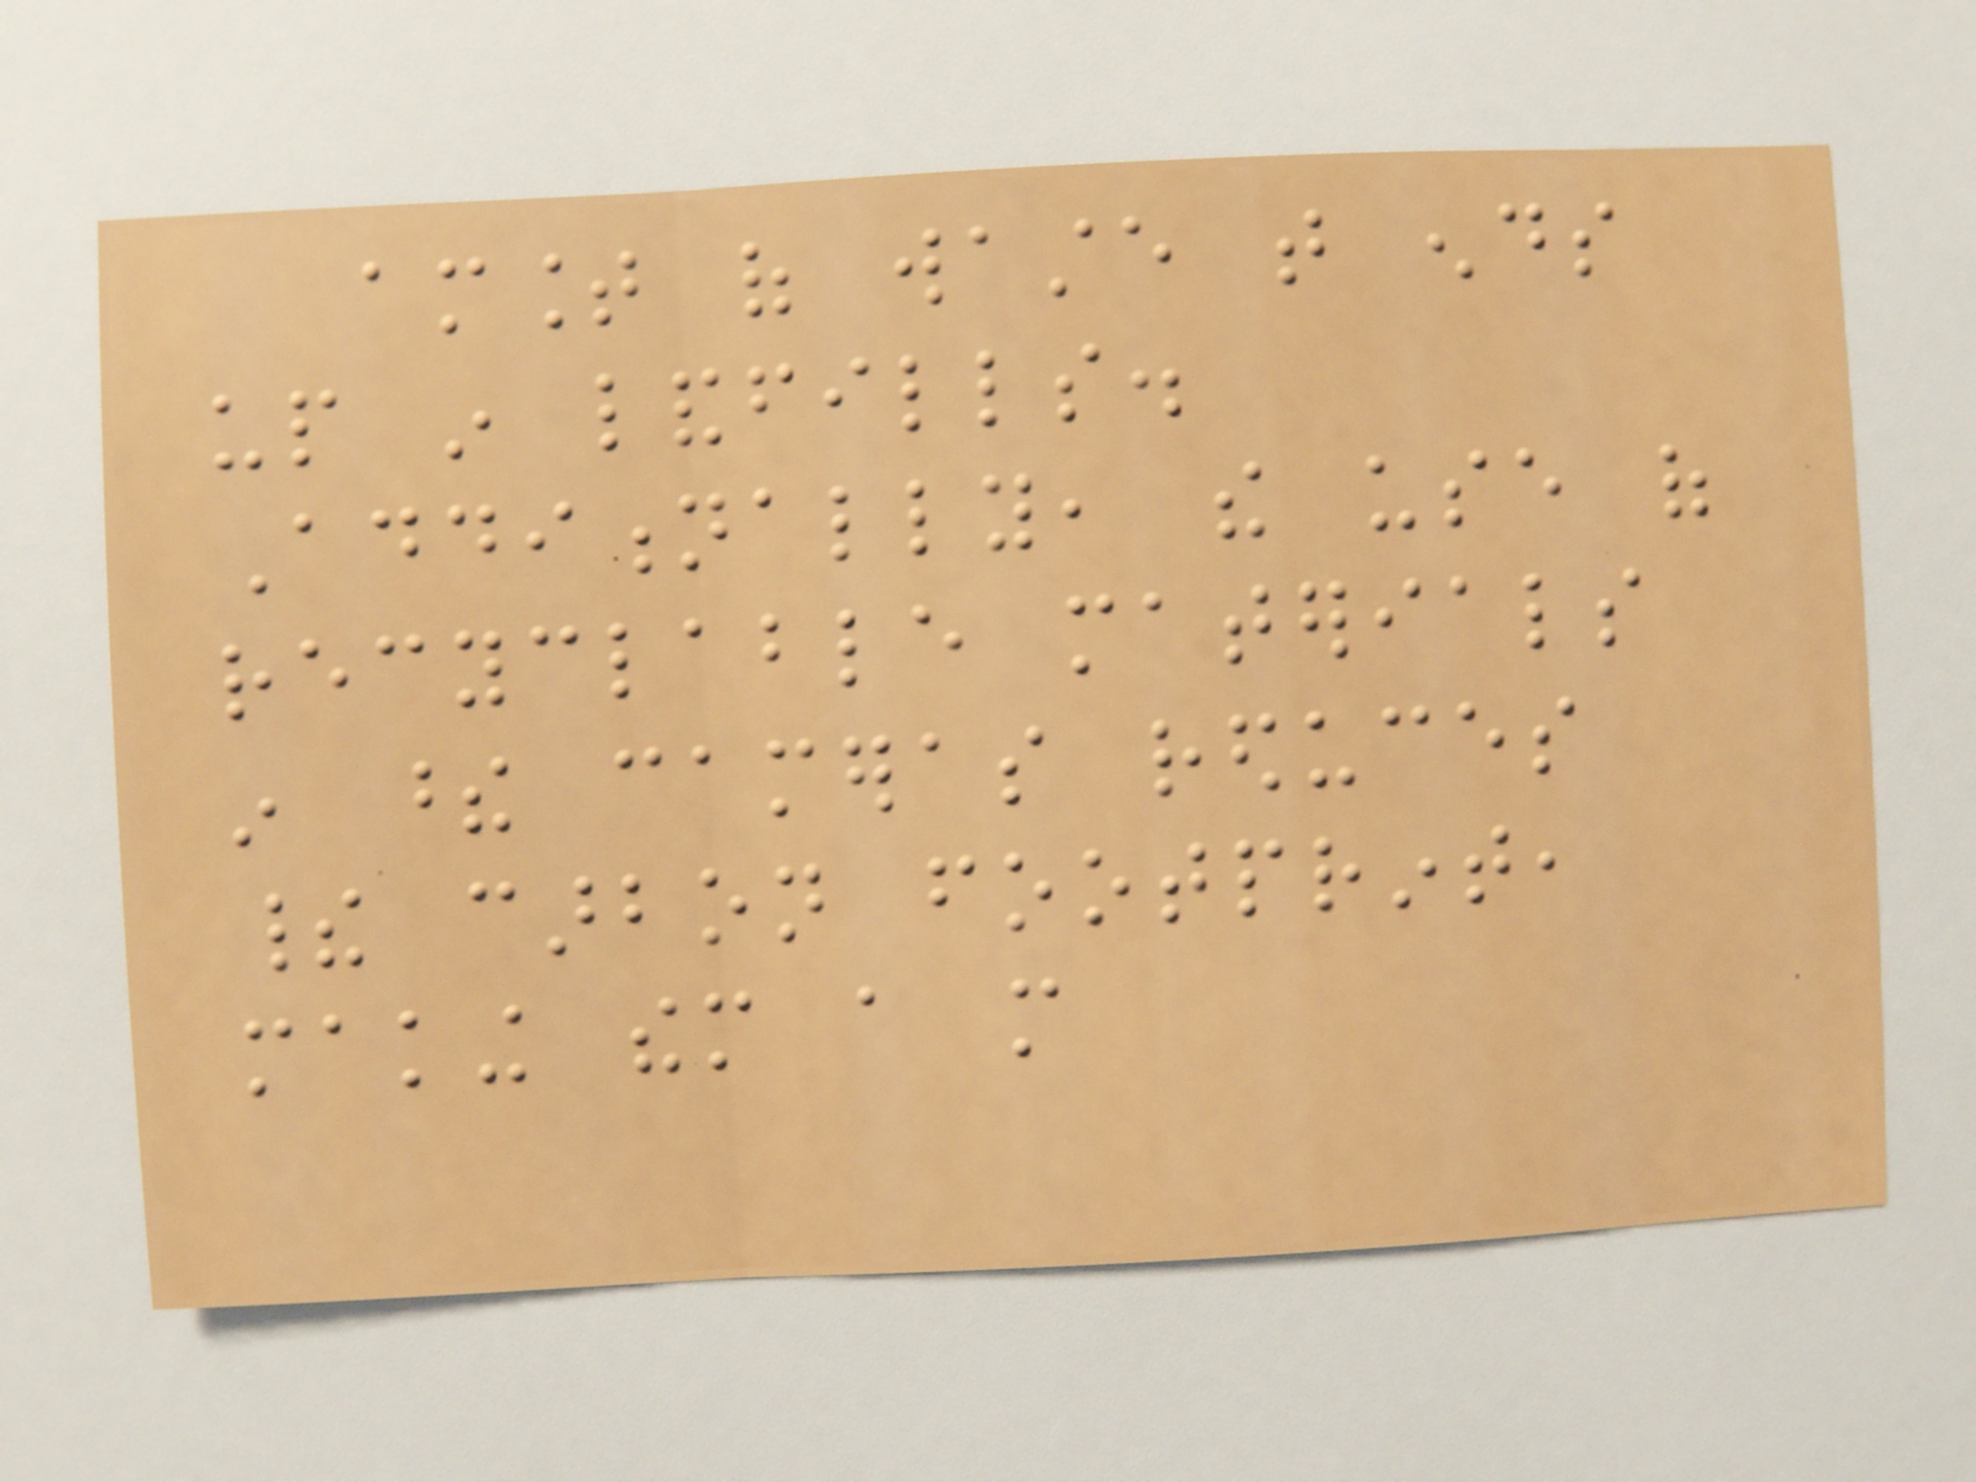amount of waste that ends
up in landfills.
Additionally, the use of
recyclable materials
in these cameras reduces
their carbon footprint,
making them a more
